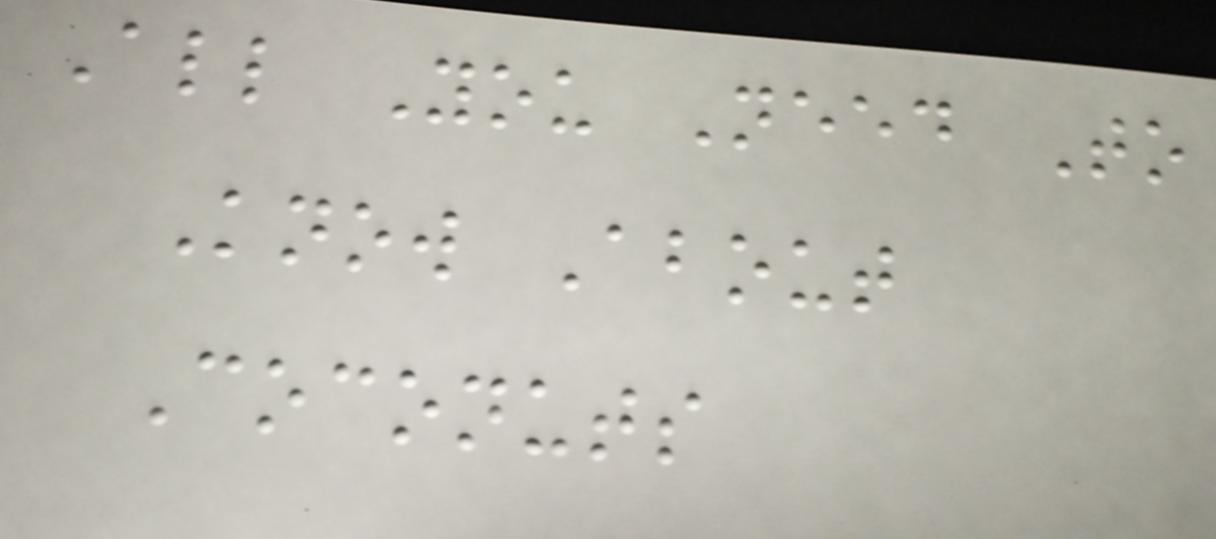All You Need To
Know About
Coconuts
